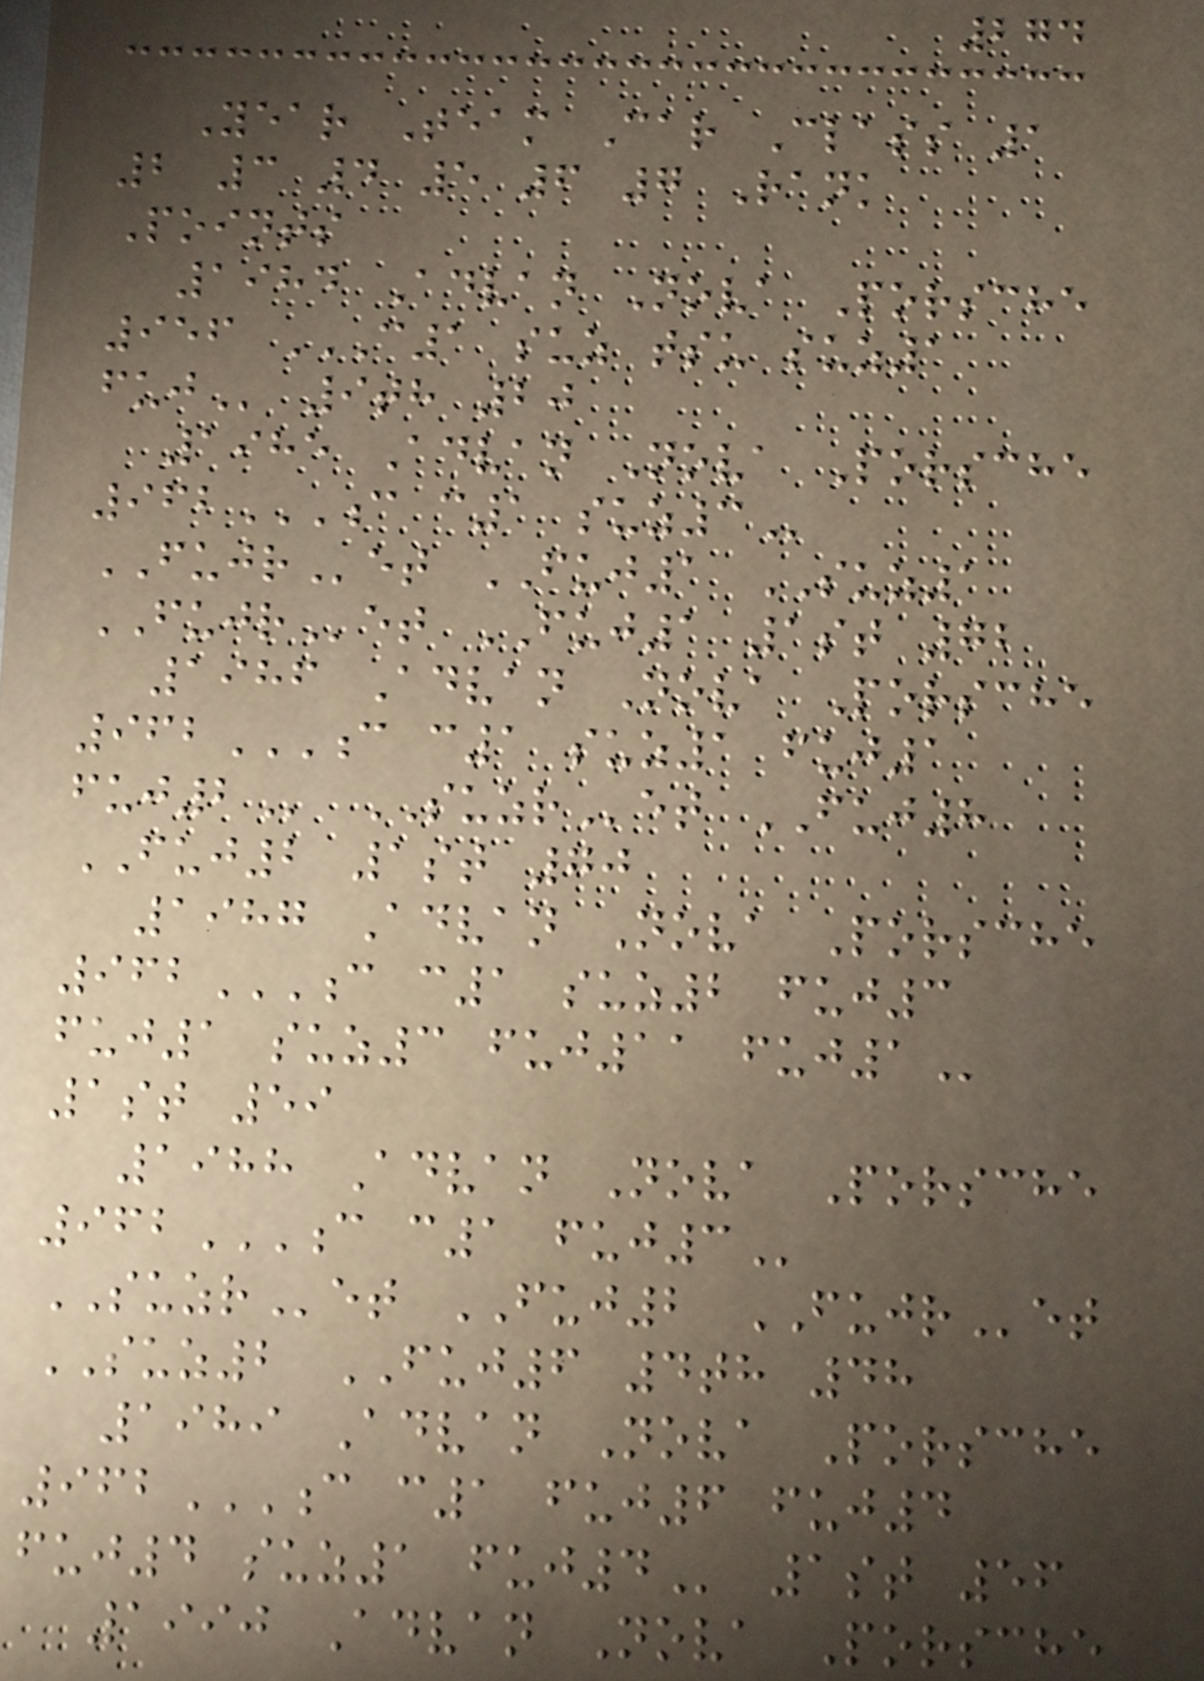274
Year Team Car Class 1
2 3 4 5 6 7 Rank
Points
1984 Advan Nova Porsche
956 C1 SUZ TSU SUZ1
FUJ 9th 20
1985 Advan Nova Porsche
962C C1 SUZ3
FUJRet FUJ1 SUZ1
FUJRet FUJ1 1st 72
1986 Advan Nova Porsche
962C C1 SUZ1 FUJ1
FUJ2 SUZRet FUJ8
FUJ2 1st 70
1987 Advan Nova Porsche
962C C1 SUZ2 FUJ3
FUJ1 SUZ3 FUJ11 FUJ1
1st 59
1988 Advan Nova Porsche
962C C1 FUJ3
SUZRet FUJ2 FUJRet
SUZ2 FUJ6 4th 48
1989 Advan Nova Porsche
962C C1 FUJ6 FUJ4
FUJ4 SUZ1 FUJ4 1st 56
1990 Advan Nova Porsche
